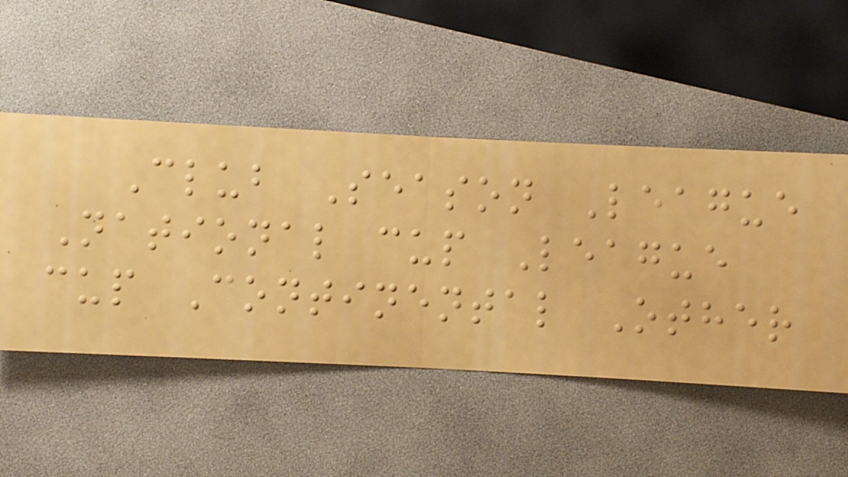Club Season League
National cup League
cup Continental Other
